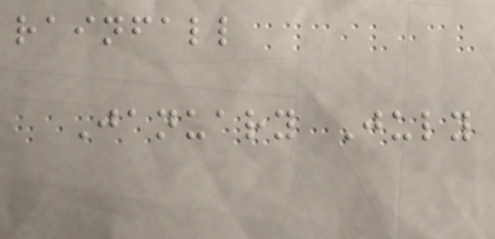rainfall
January July
